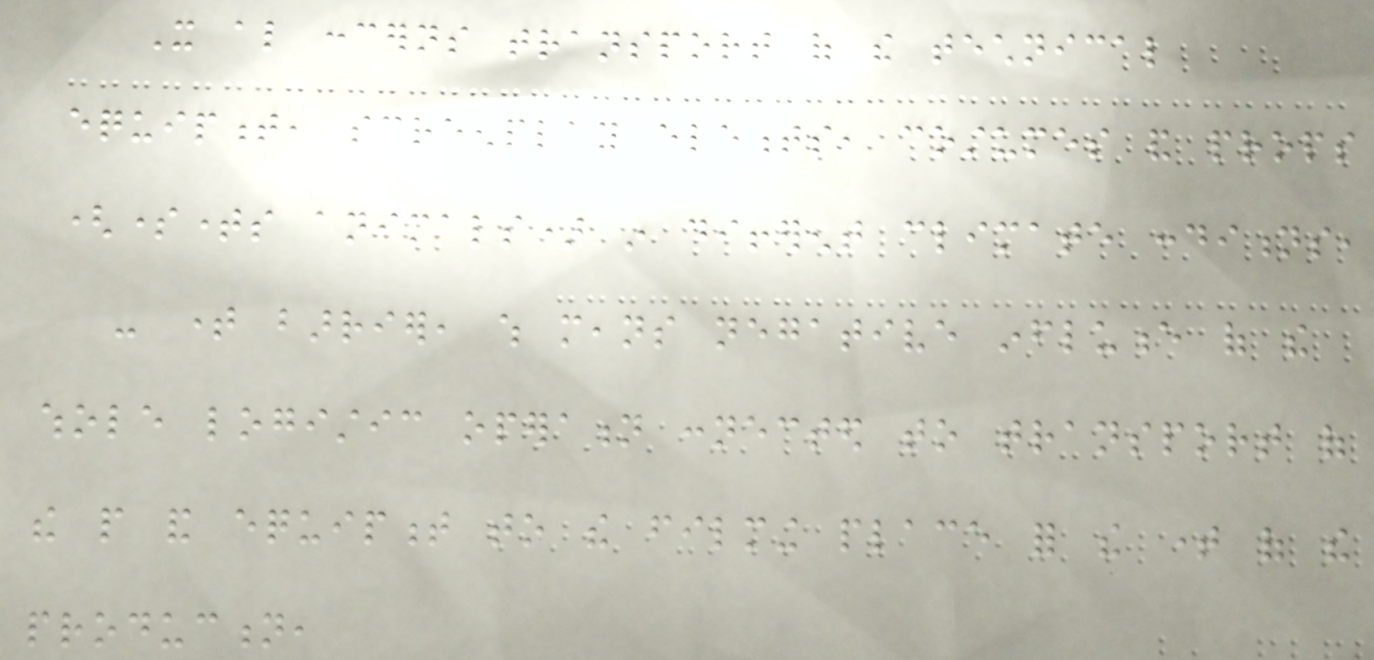It also concerns transport of the technical
equipment, screenplay elements, costumes and props
(sometimes animals) in different climate conditions,
- time barrier, which means negative influence of the
whole logistic operation connected to transport of
the people and equipment to the filming place for the time of the
production,
